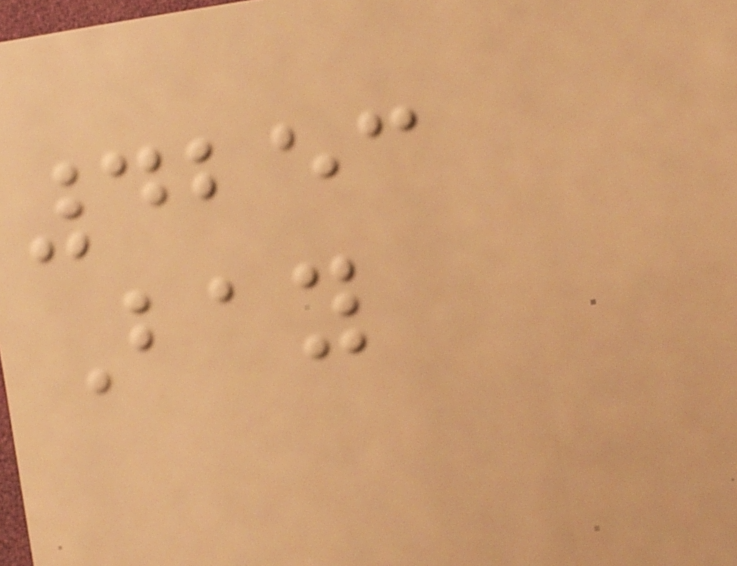4253
Bay
